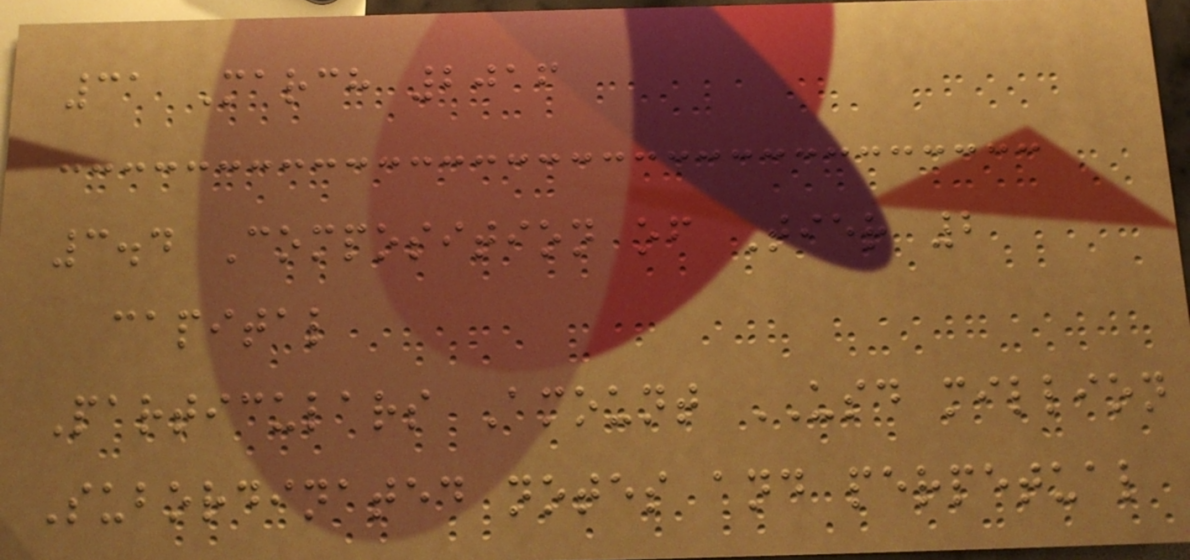31 March 2016
3.4 Composition of Tier 2
capital
Particulars Amount USD million
Subordinated notes and perpetual
